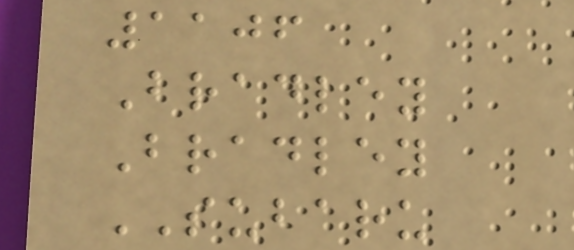1106
Bradley
Bradley
SUBARU
